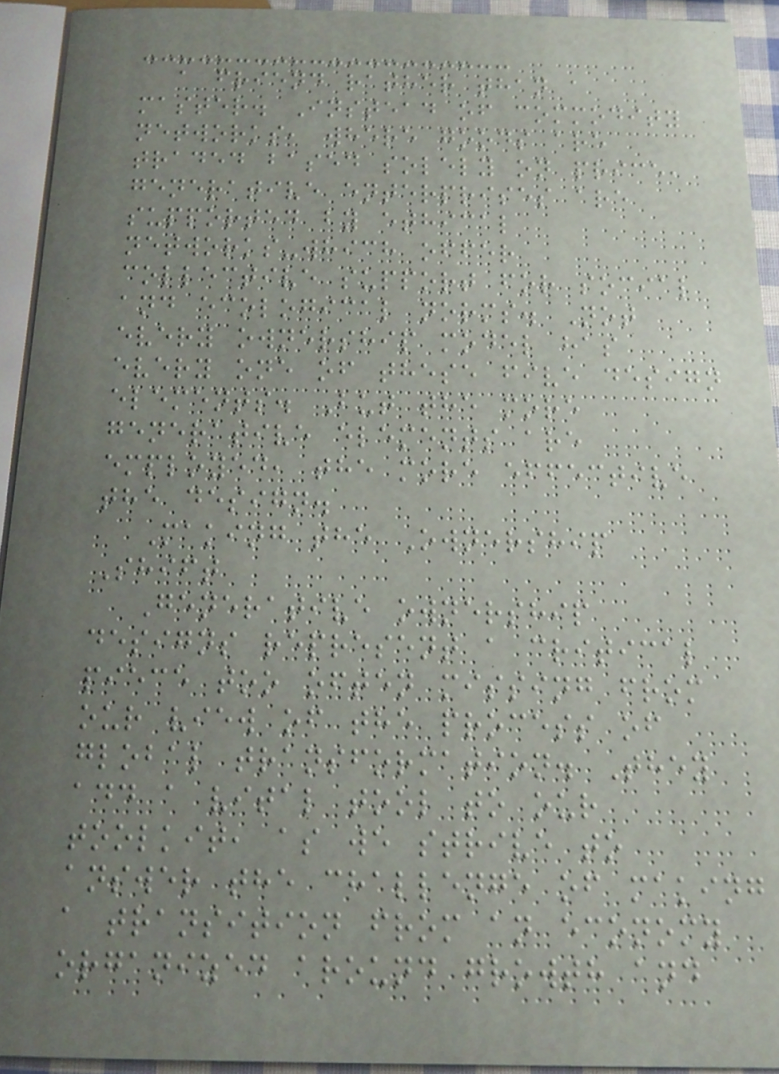a friend rather than a
master. Instead of commodity
networks, where goods are
traded based solely on price,
generative enterprises are
supported by ethical
networks-which offer
collective support for social
and ecological norms. Not
every ownership model has
every one of these five design
elements. But the more
generative elements are
employed, the more effective
the design.
Making the Ownership
Shift
Generative ownership
designs represent a critical
piece too often missing from
our view of the process of
global transformation. They
add a vital tool to our
toolkit, as we strive to
answer the challenge of making
a transition from an economy
organized around growth and
